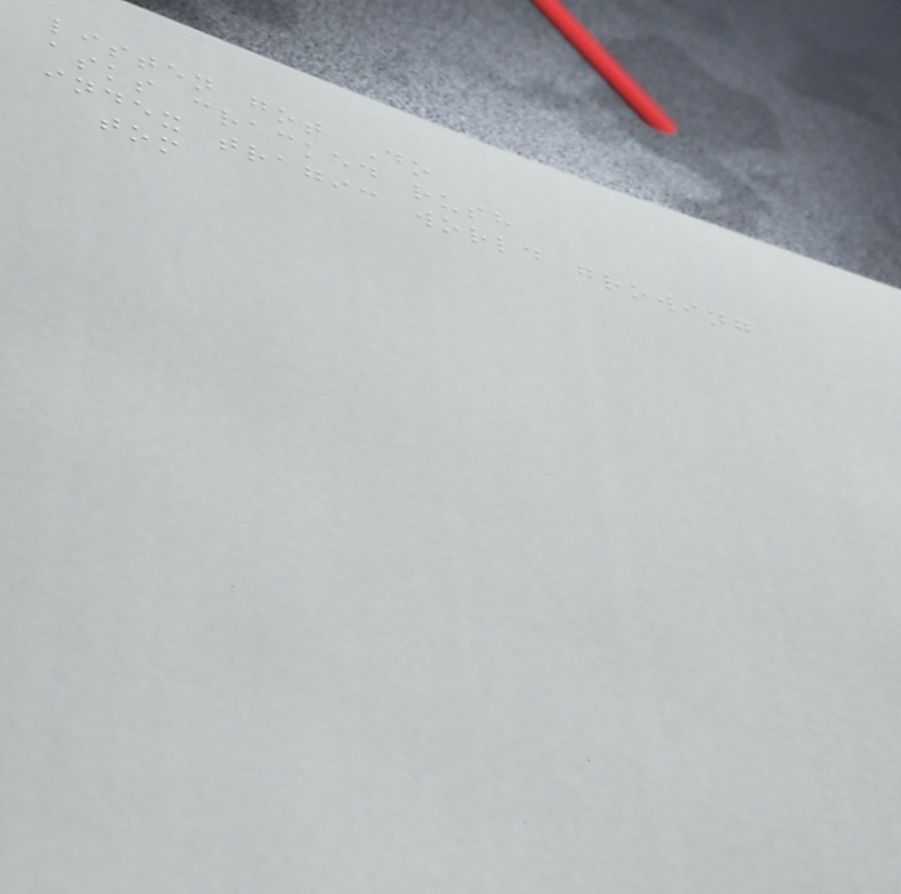listen got Do
asks cracked rush
index tragic world growing
tom
